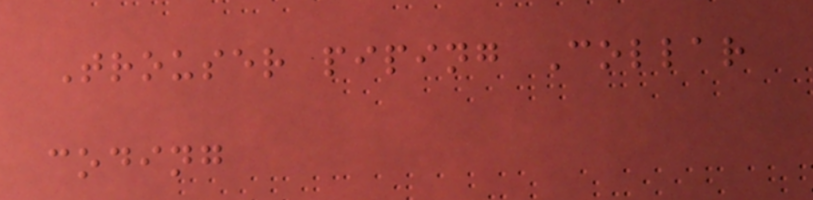Trouser piping Collar
coding
